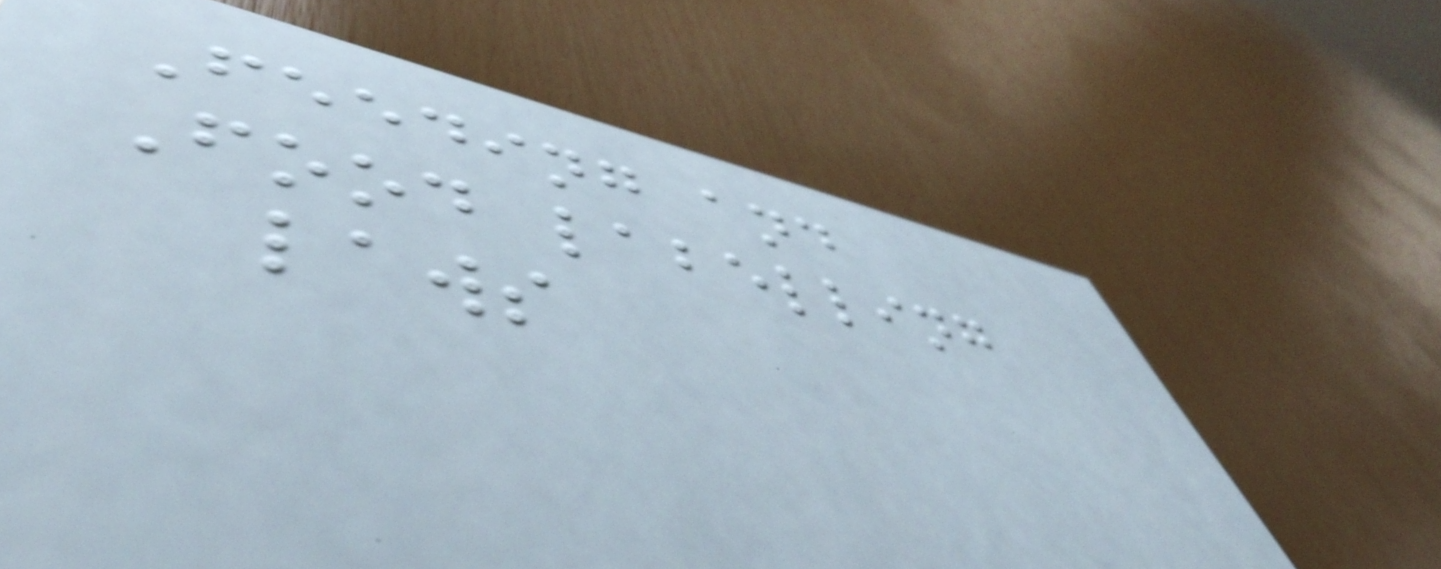Feeding and
Food labelling
laws
